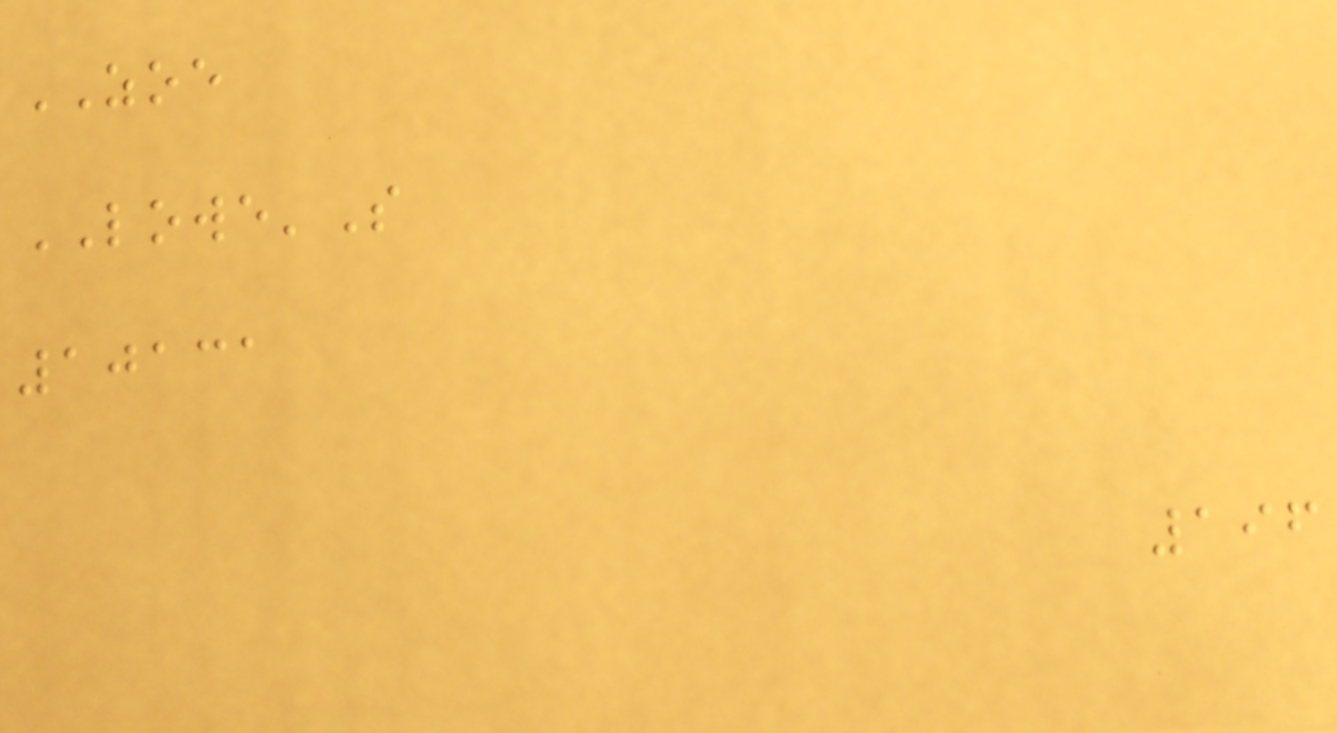ZOE
LOWE'S
10131
196
